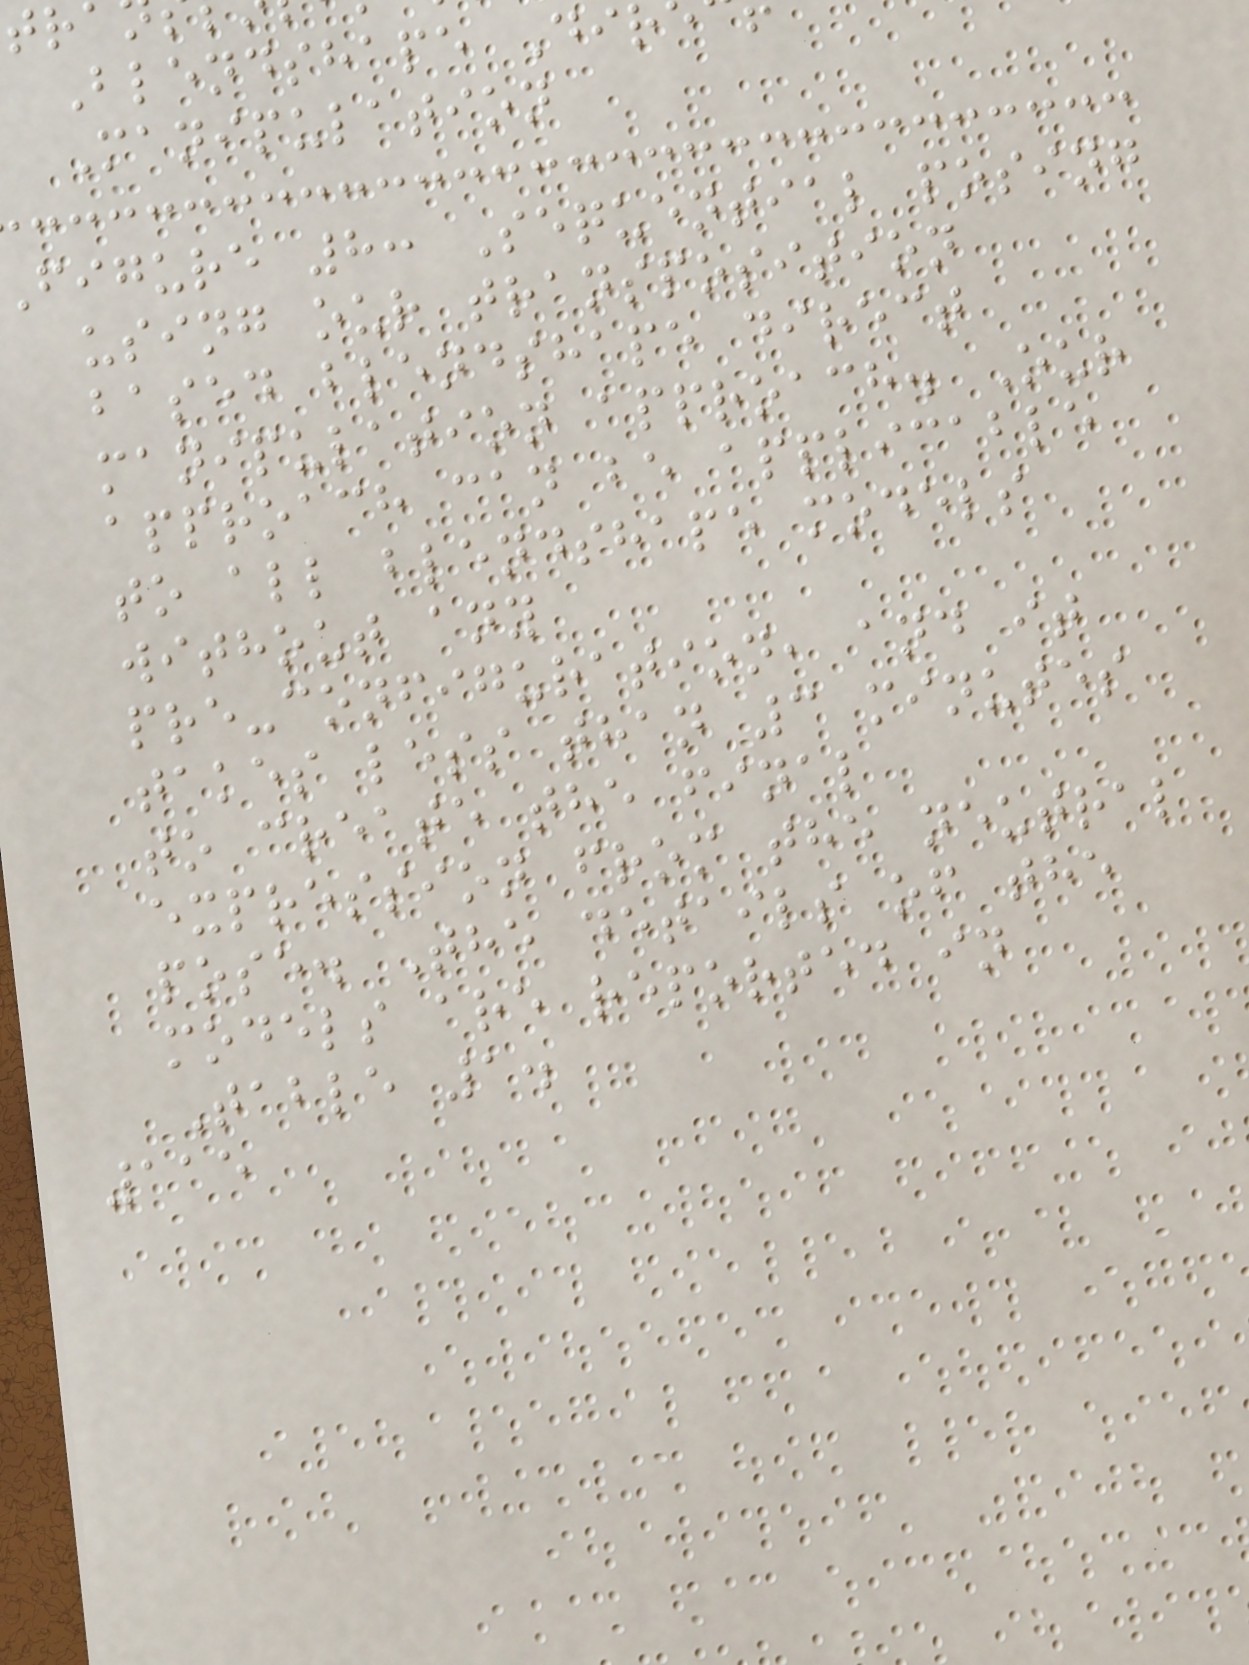Blendshape Dir
Manipulation
figure 8: Sequential posing
using our transposition
based blendshape direct
manipulation approach. Our
approach can be applicable
to all blendshape models
without any
pre-configuration, and it
takes less than 3 minutes
to create the final
expression from the neutral
pose. The details of the
models are reported in
Table 1.
115
